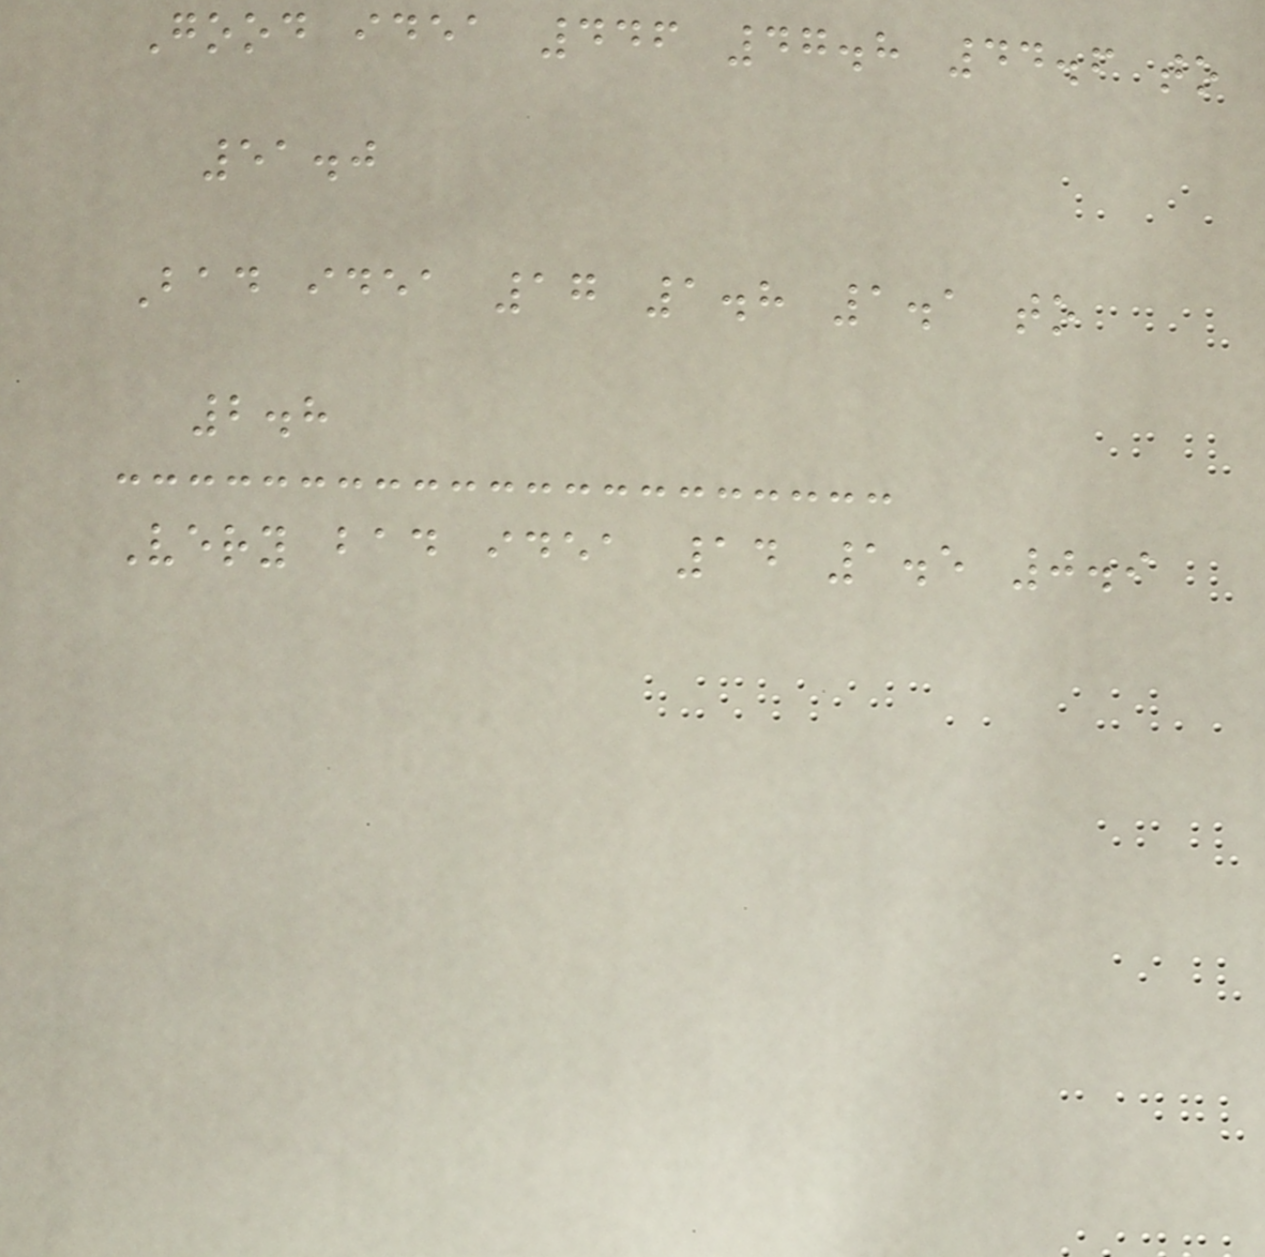Good idea 446 47.8 44.6 to
51.0
Bad idea 17 1.8 1.1 to
2.8
Very bad idea 14 1.5 0.9
